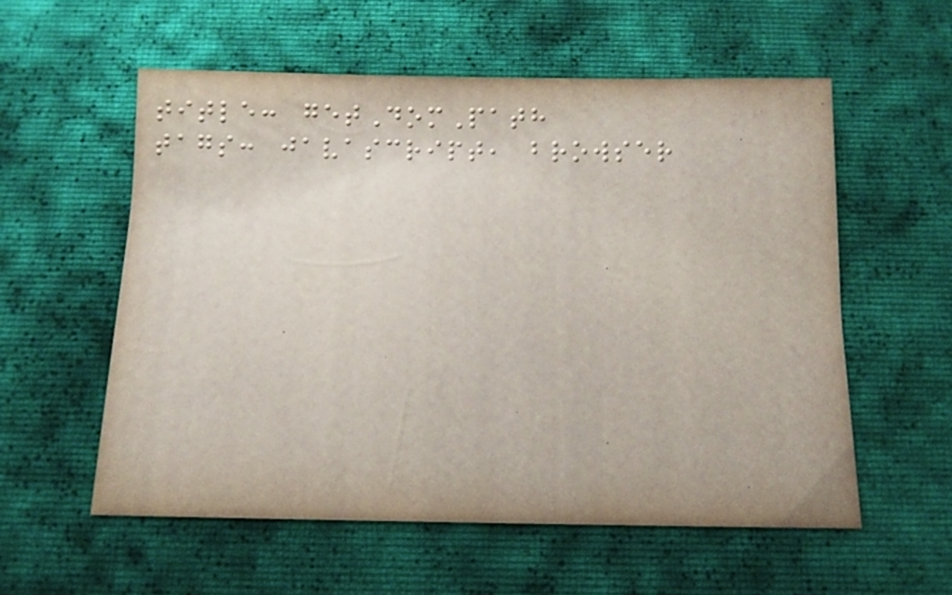title: getDomPath
tags: javascript, browser
